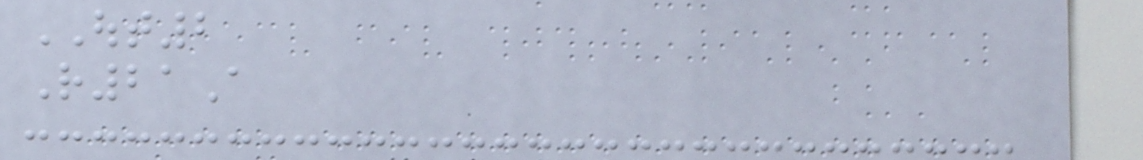OUT2
R21A
